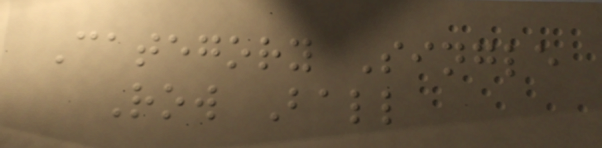Category Single
Row Ball
